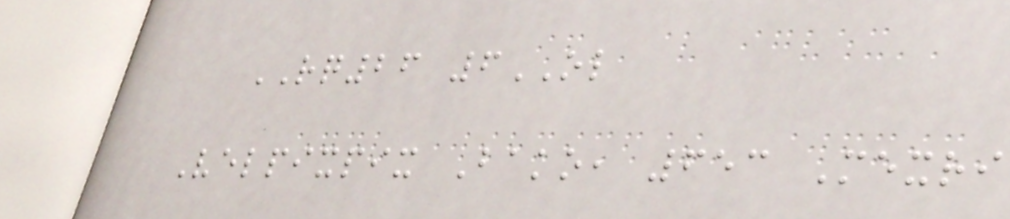RQ26 6OL
Velpixpix Bako, 653 Mexri
